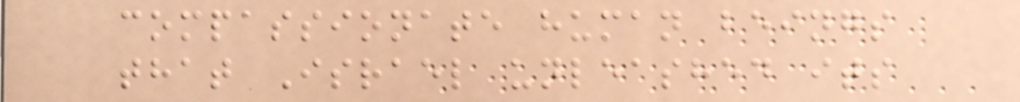compassionate human beings
that Israel unleashed its
